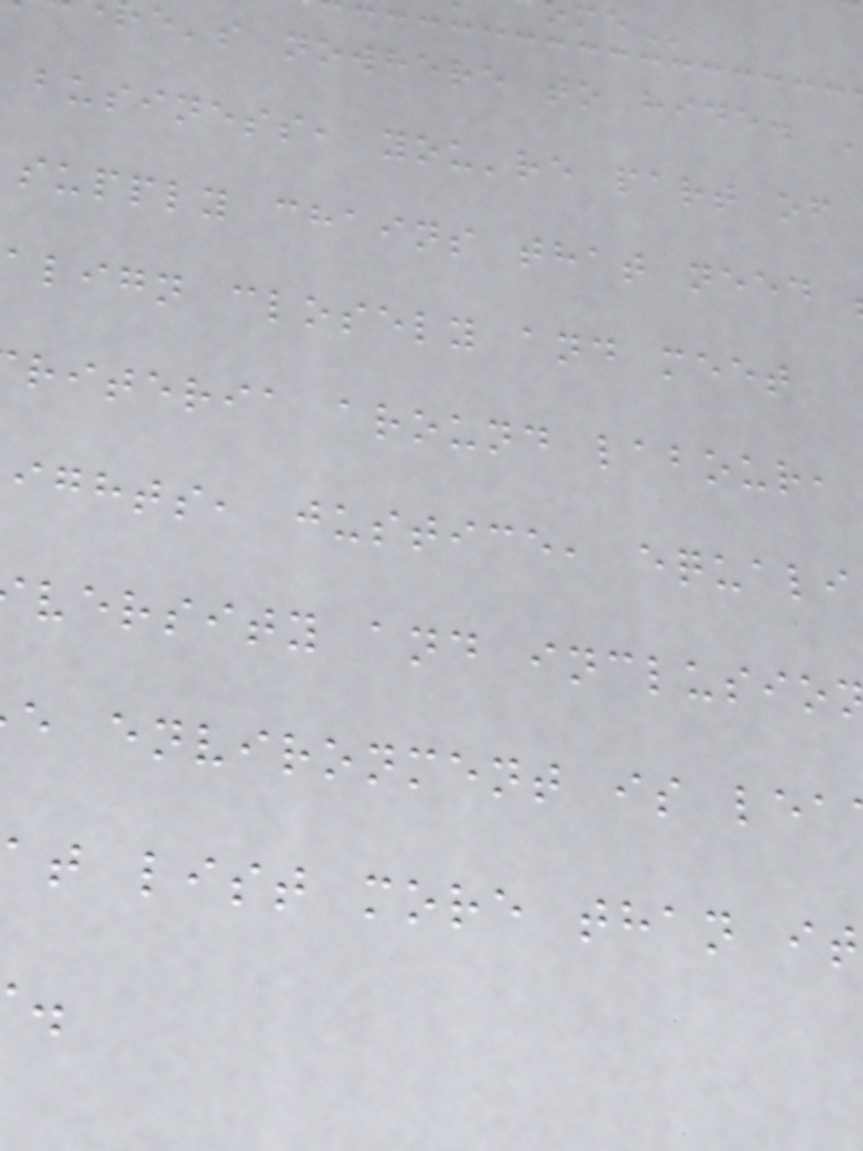e's nowhere to hide.
business, you're part of
supply chains that need
align closely and meet
riteria around labour,
ights, justice, equali
versity and inclusio
e environment is lea
at list more than it
